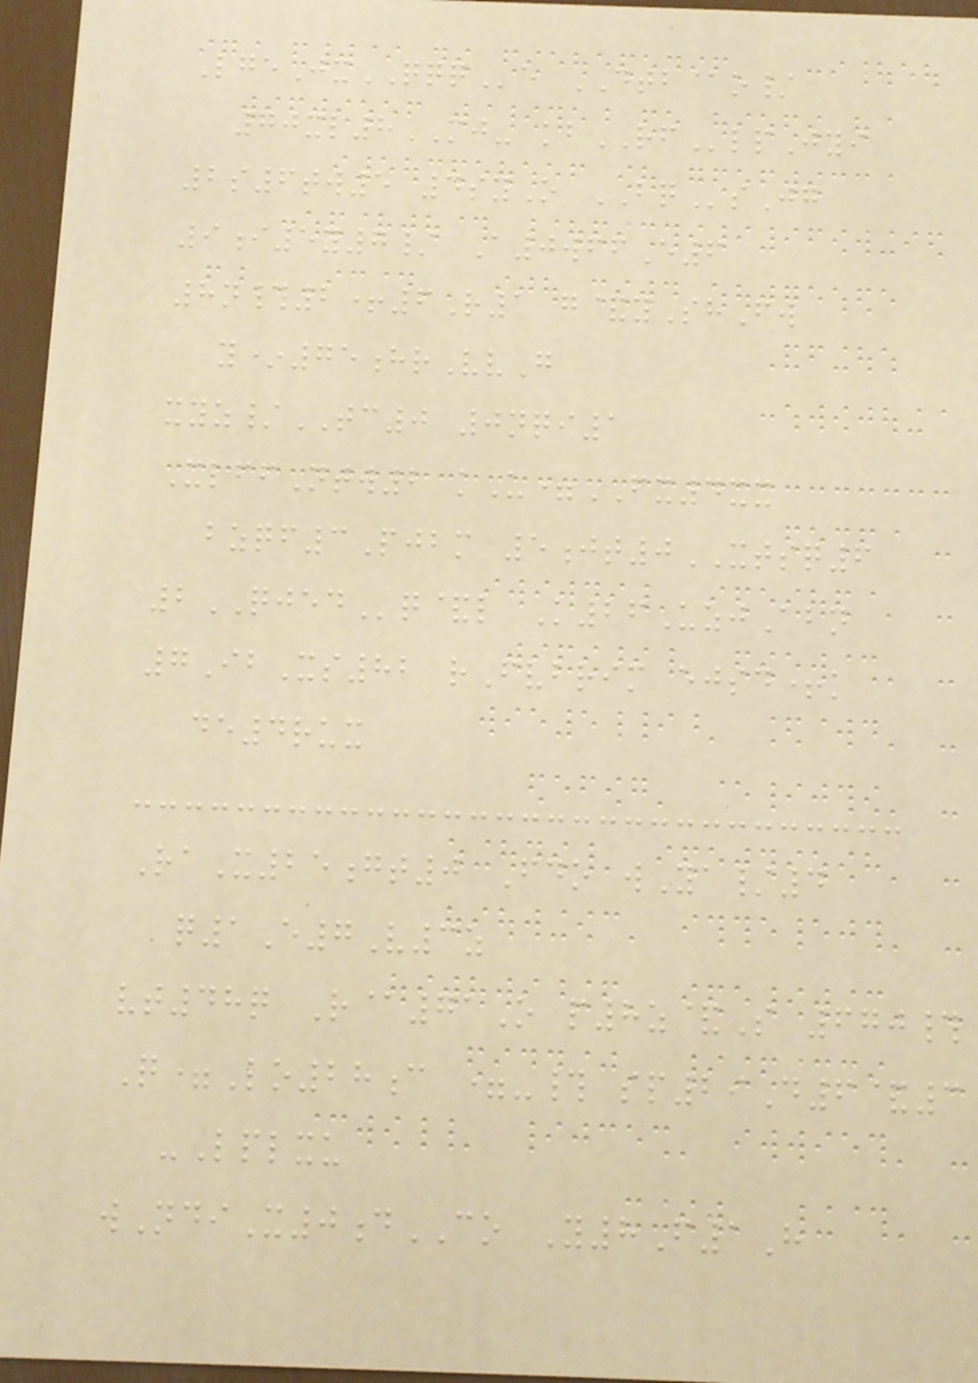LgeJxQQQe DTB@o/
70xl8MJ- kbRFlpJyi
2s6tw5 4syO BQsJg
9i5y7/ A0wffE6
8n#2+6R1 g&yShFw
y*75hrVvG
xyz/TC0 0nqi1
XlffNtw2 kU=FX4xx
bzqf3Pjbm 5jt0XTSQ6
2QJEDq&l K26UzjAbn
7IbXs82 rFvbrim ejsd+k
de4rux
RaX25gt0 Fdo wYa/4
q1E7V3z
vt48q R@71O p8z&S 670#
Q=Lo28c =-# sp29D6&3
-Lplxu
wNdiX0dCO Y8F1H
